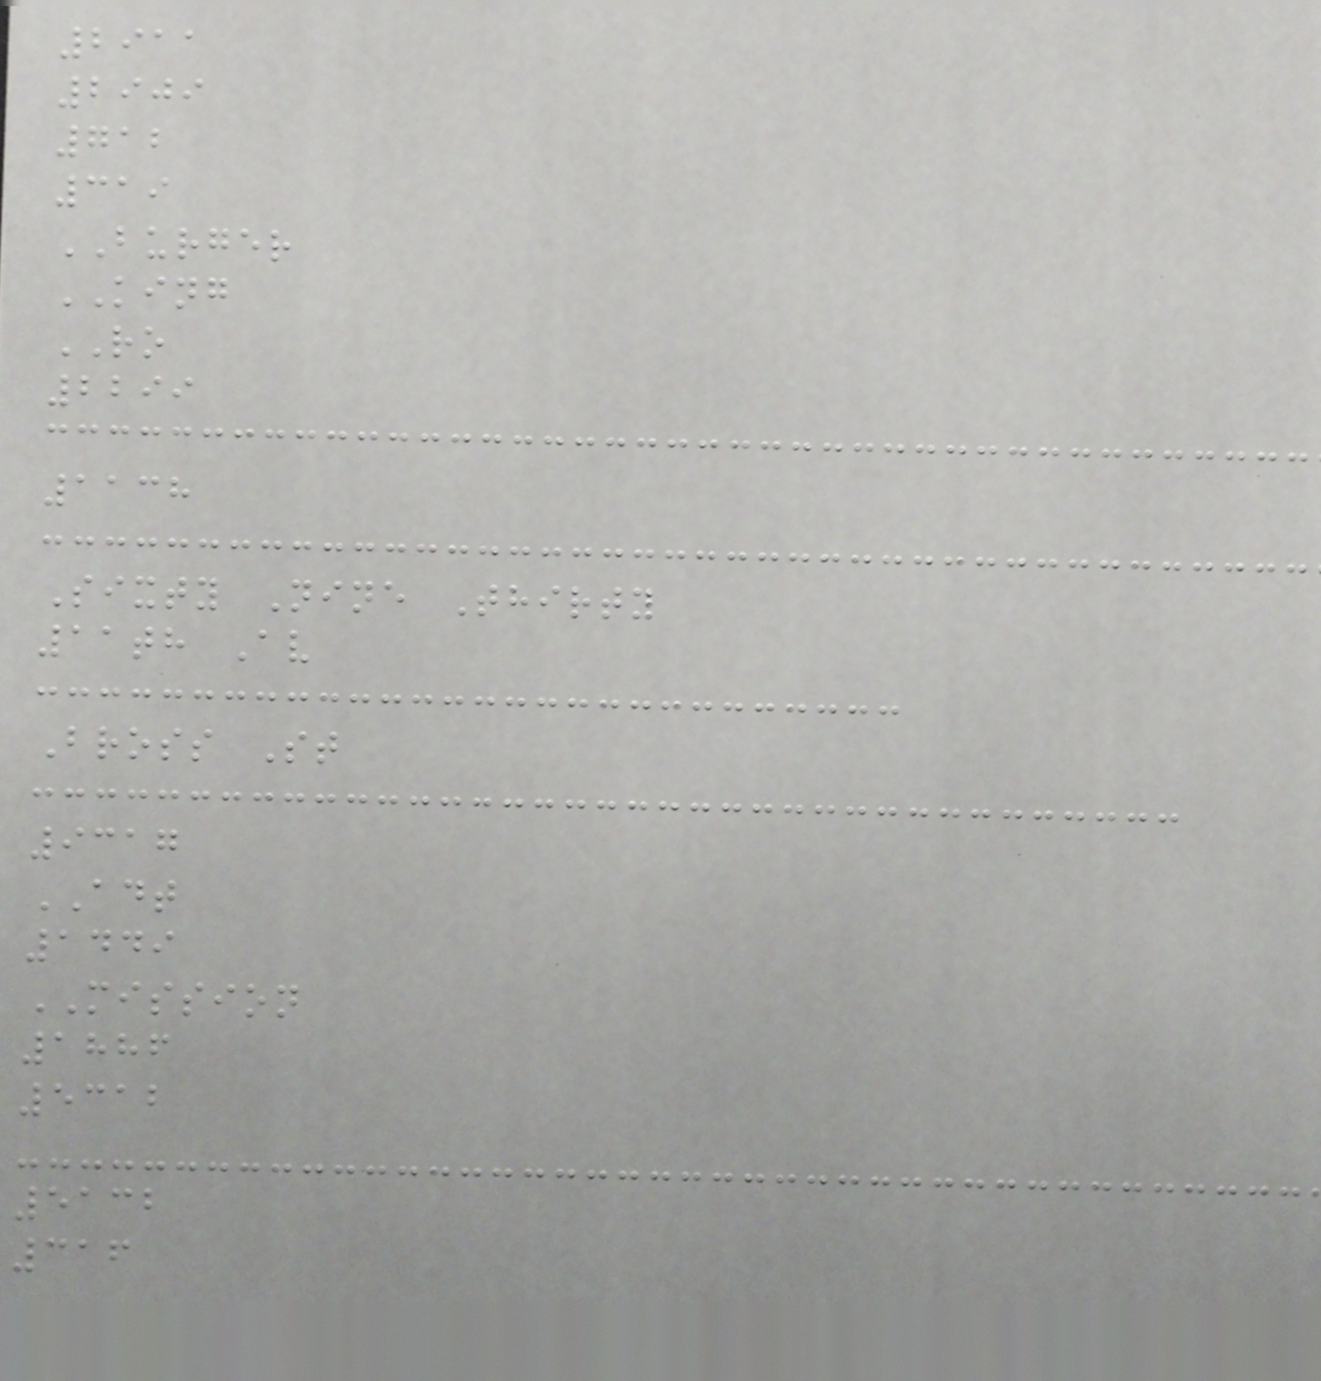2911
2909
712
319
BURGER
KING
RO
2299
1138
Sixty Nine Thirty
11th Av
Bross St
9317
ADT
1449
MISSION
1886
5312
5132
316
